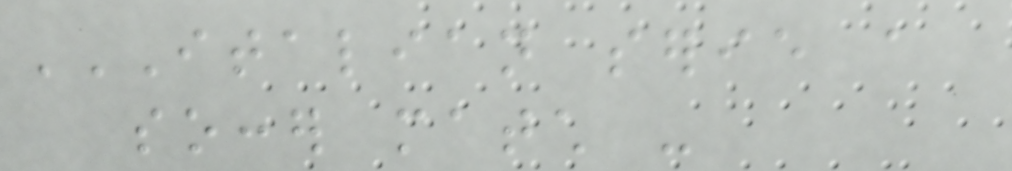ITALIAN SERIE A
SOCCER MATCH -
